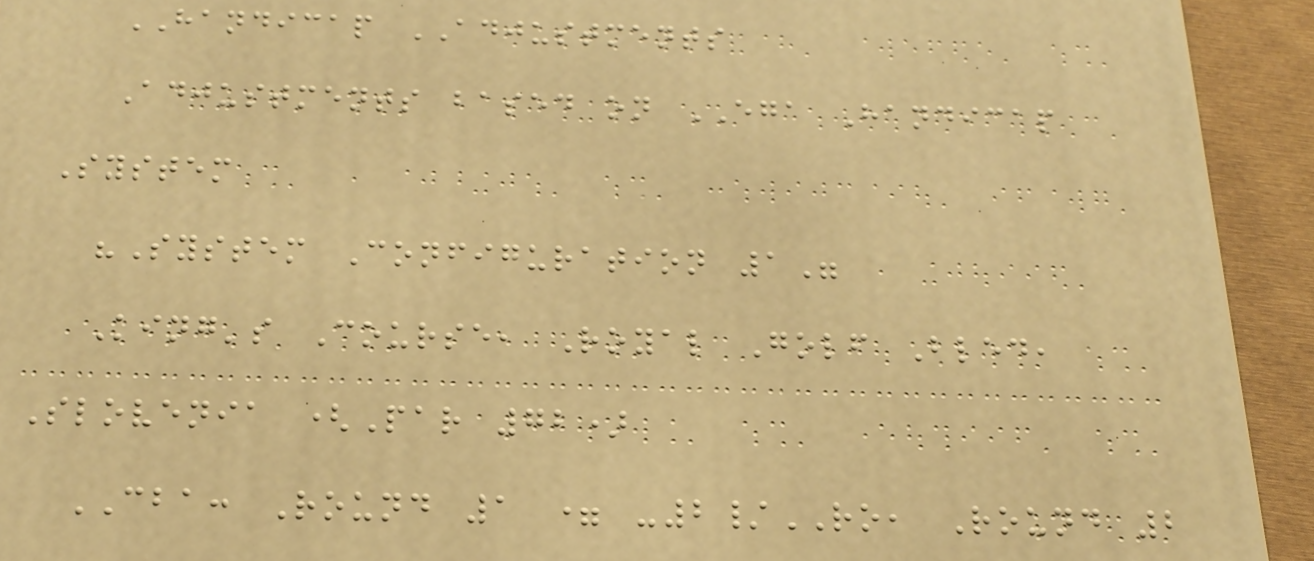HANDICAP ADJUSTMENTS
Adjustments based on EGA Handicap
System
"System Configuration 1"
King's Course, Royal Golf Bled,
Slovenia (Par 72)
CBA: Round 1 = -2/RO, Round 2
